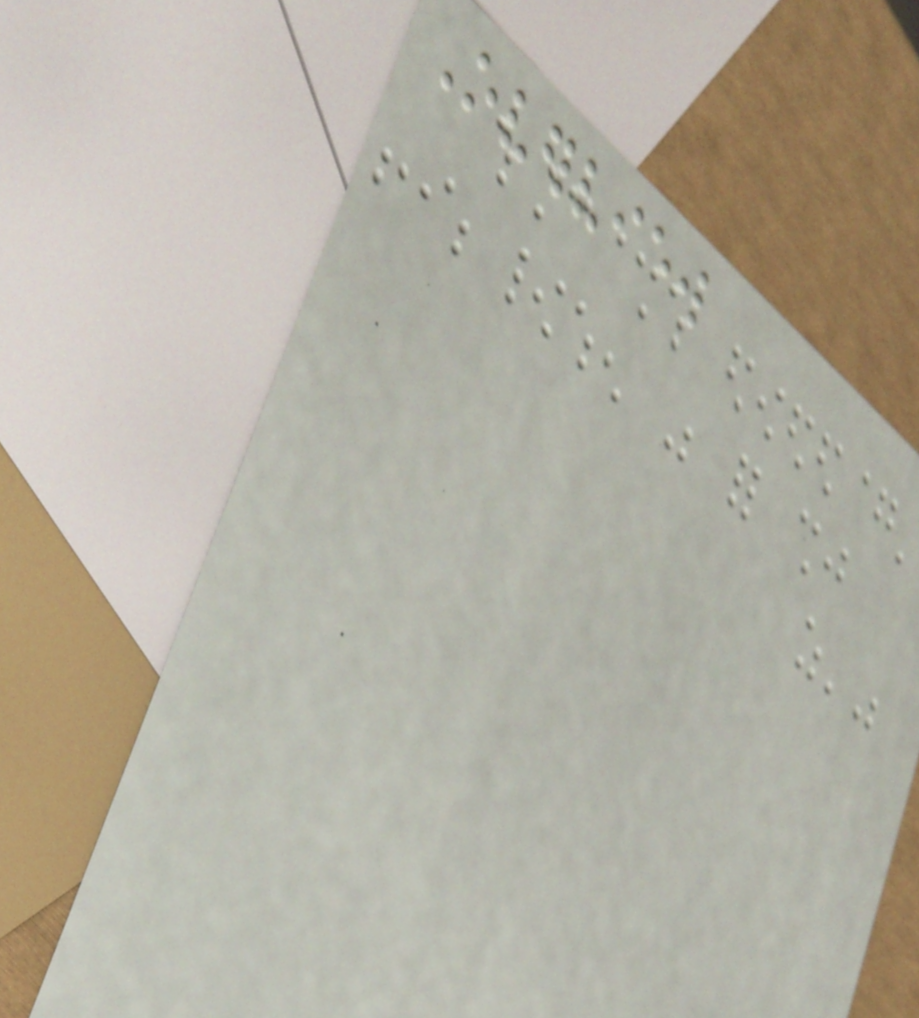Overview
